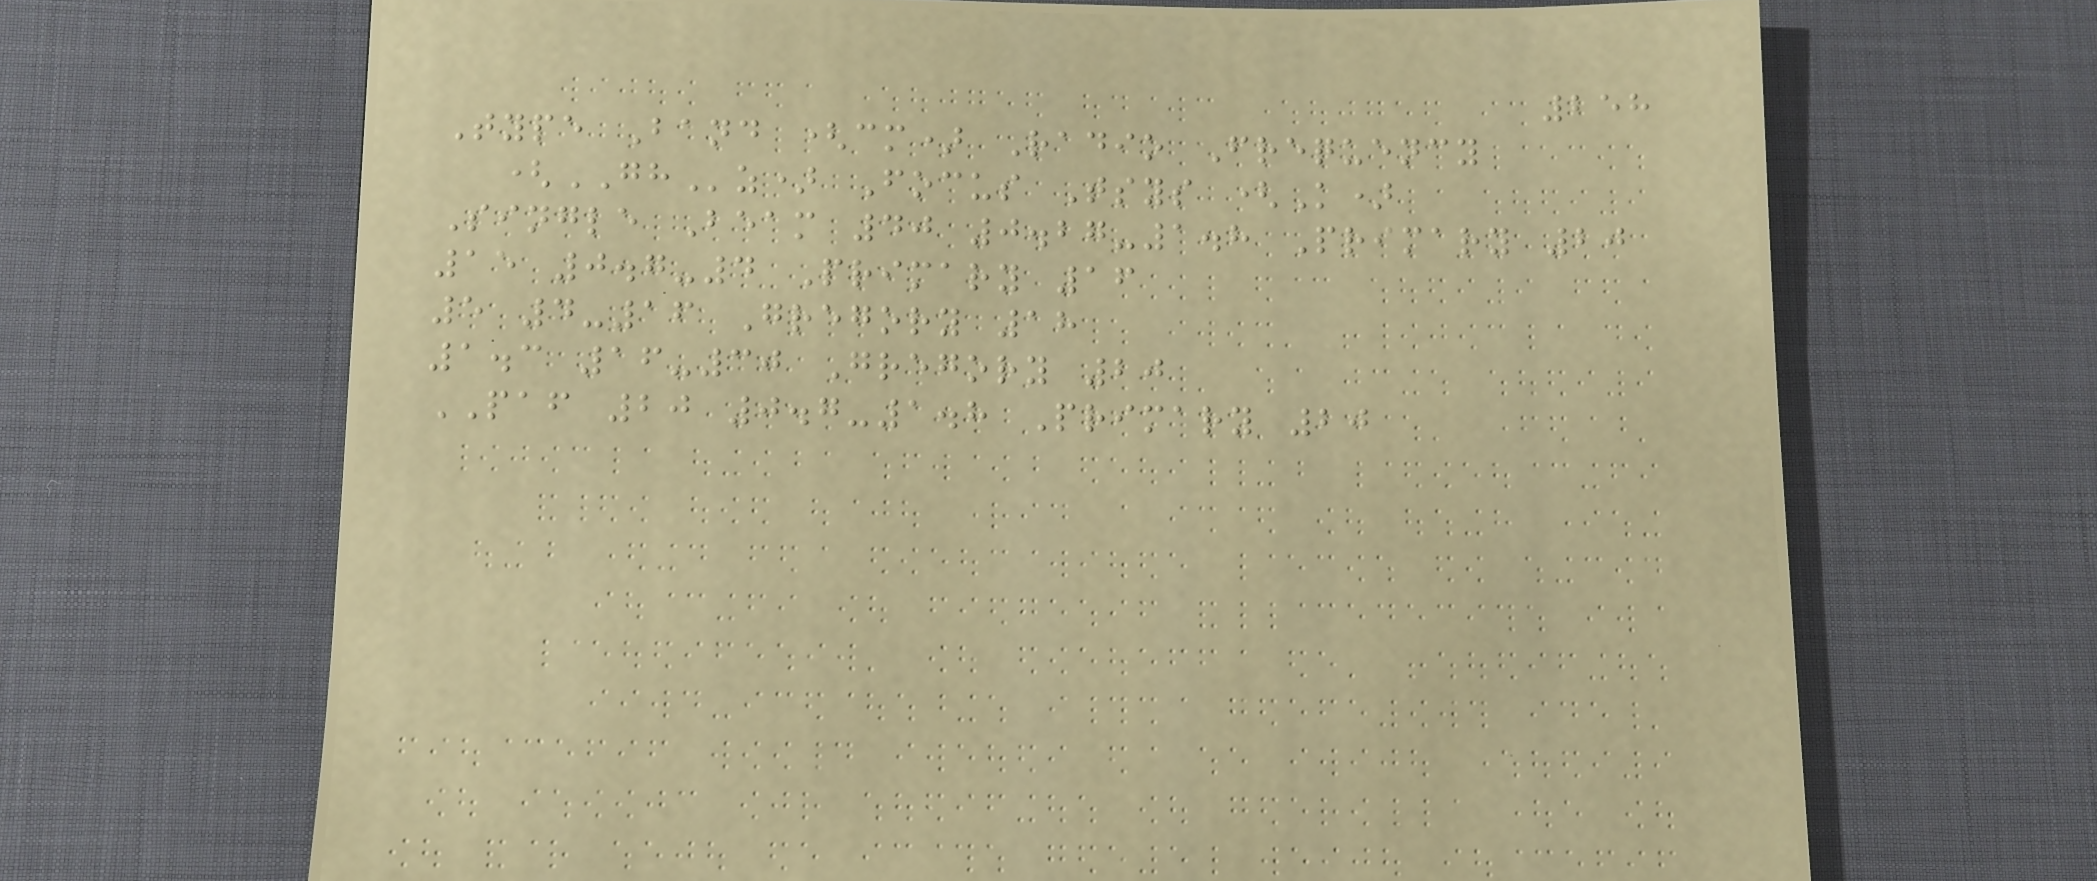258
Type Band (cm) Radio Frequency
(GHz) Focus Tsys (K)
Single Beam 40 0.27-1.8 Primary 20
15 0.7-4 Primary 16
5 4-16 Gregory 18
1.3 16-30 Gregory 20
PAF 20 0.7-1.8 Primary 20
